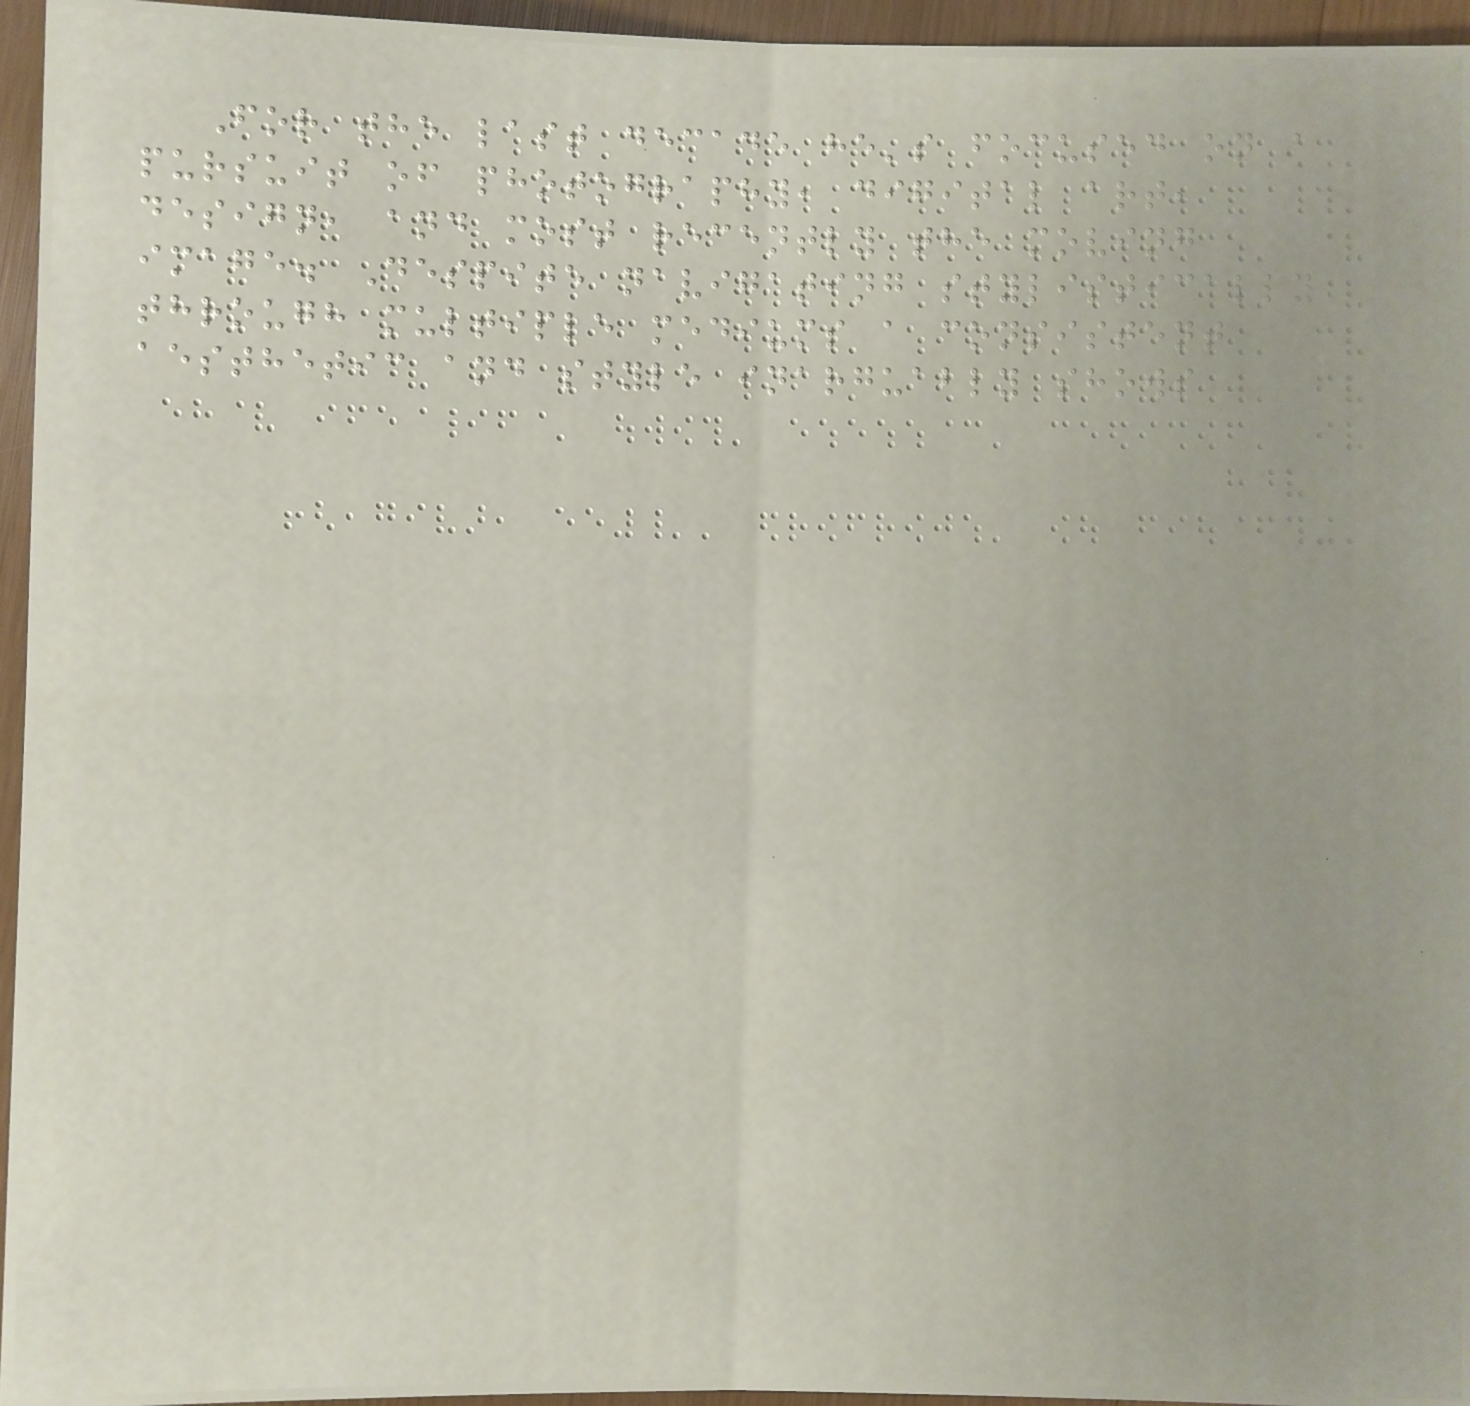For the last decade he's focused on a
pursuit of photography, digital art,
design, and most recently the moving
image. Despite navigating stylistically
through multiple mediums a consistent
aesthetic and style inarguably shows
